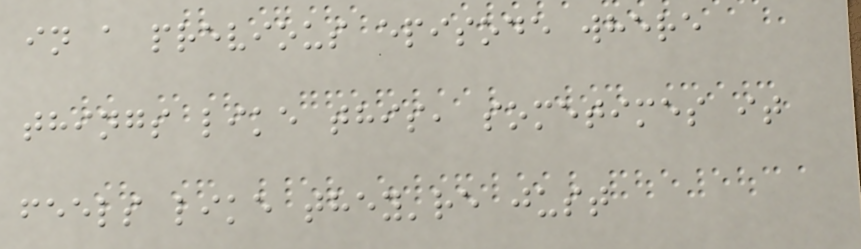in a previous episode where
things like this, sometimes it
feels like they're just
